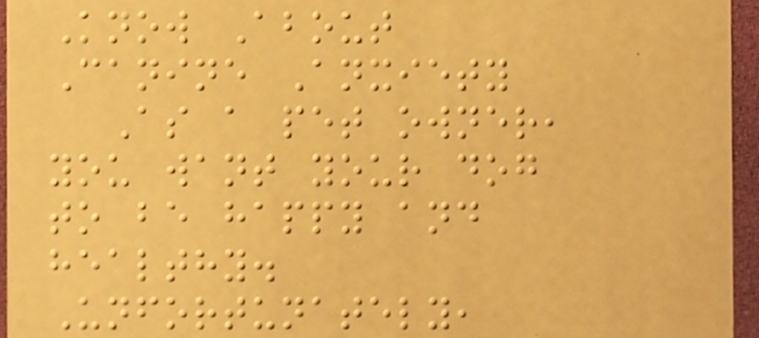Know About
Canine Anxiety
As a pet owner,
you want your dog
to be happy and
healthy.
Unfortunately,
